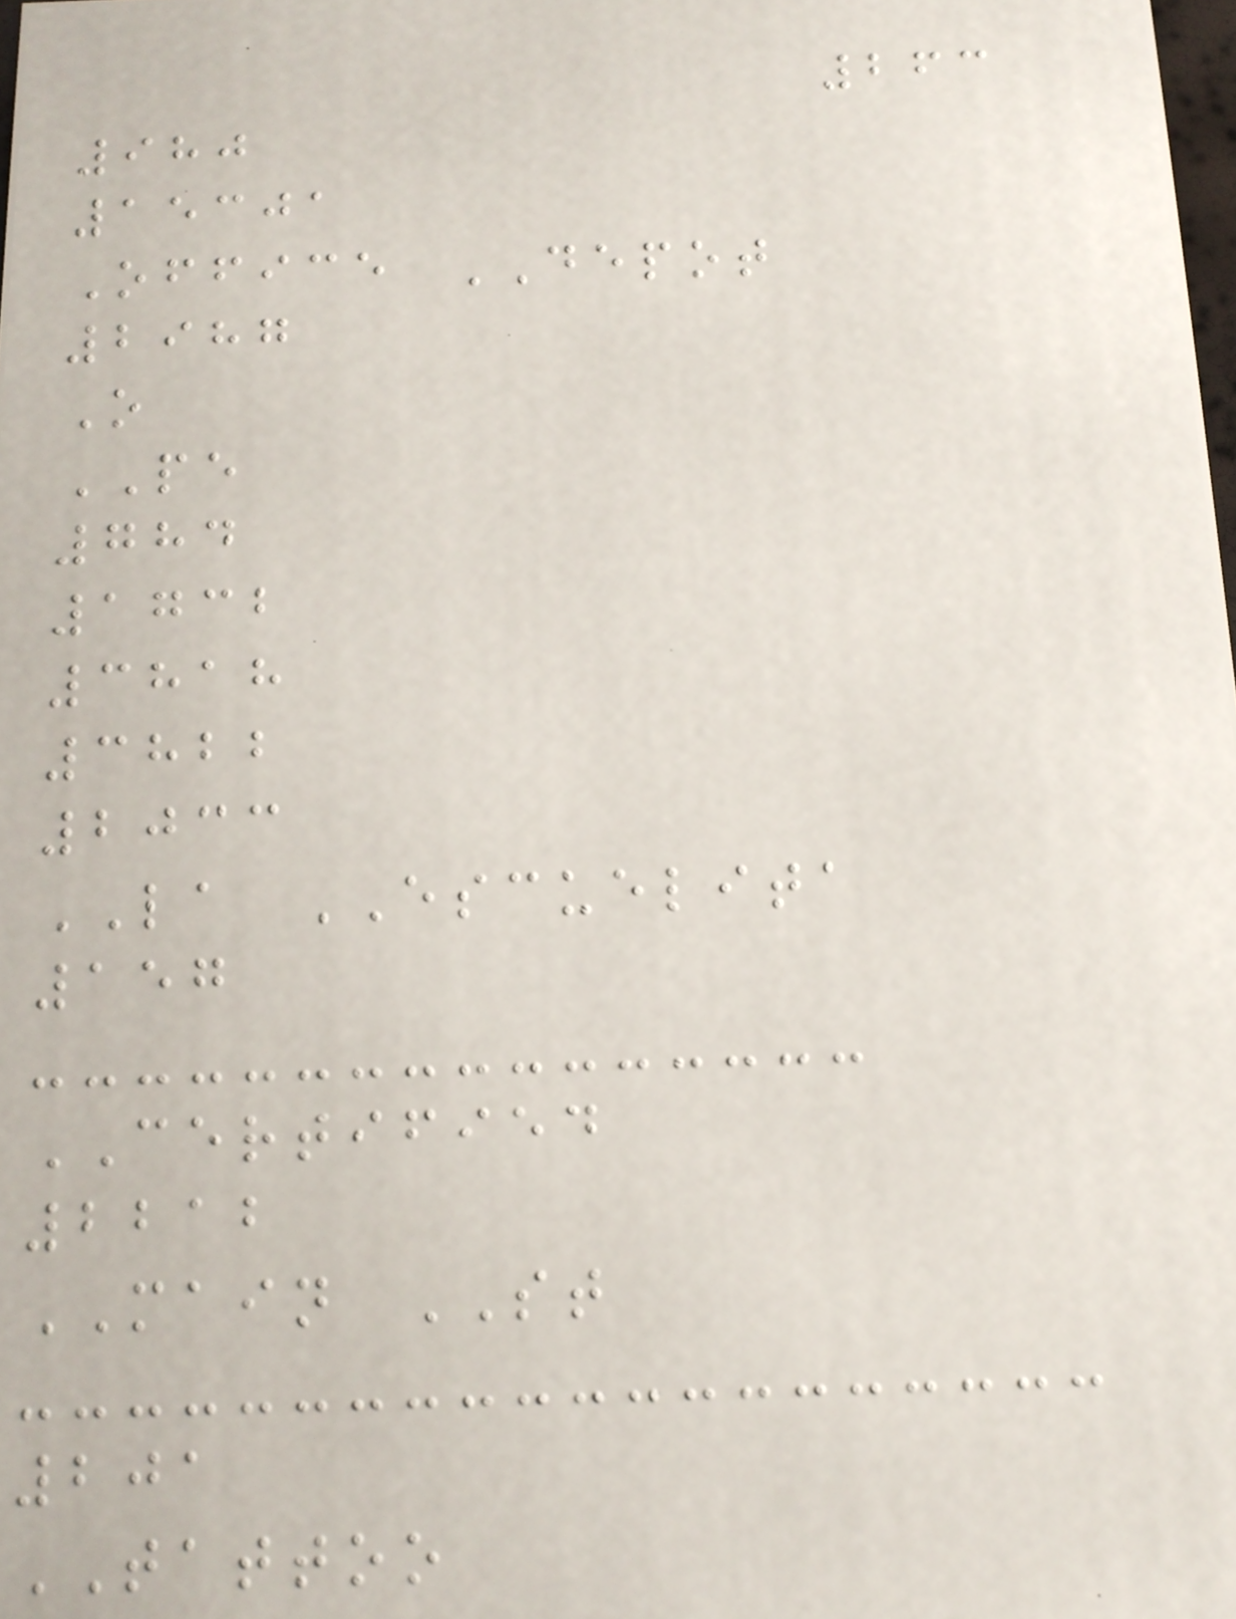263
980
15301
Office DEPOT
2987
O
PE
784
1732
3818
3822
2033
LA ESCUELITA
157
CERTIFIED
2212
MAIN ST
201
TATTOO
